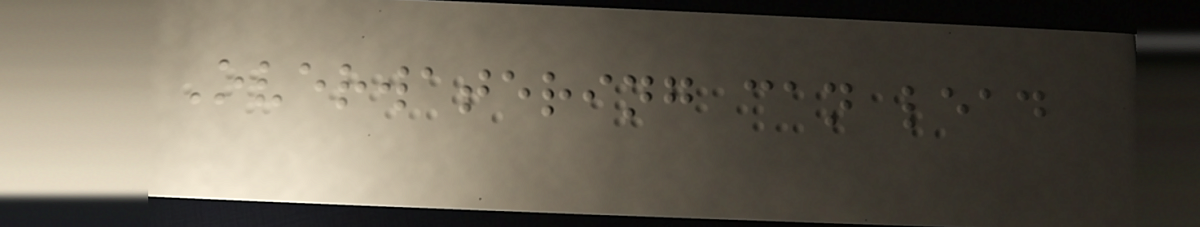Overwatering can lead
